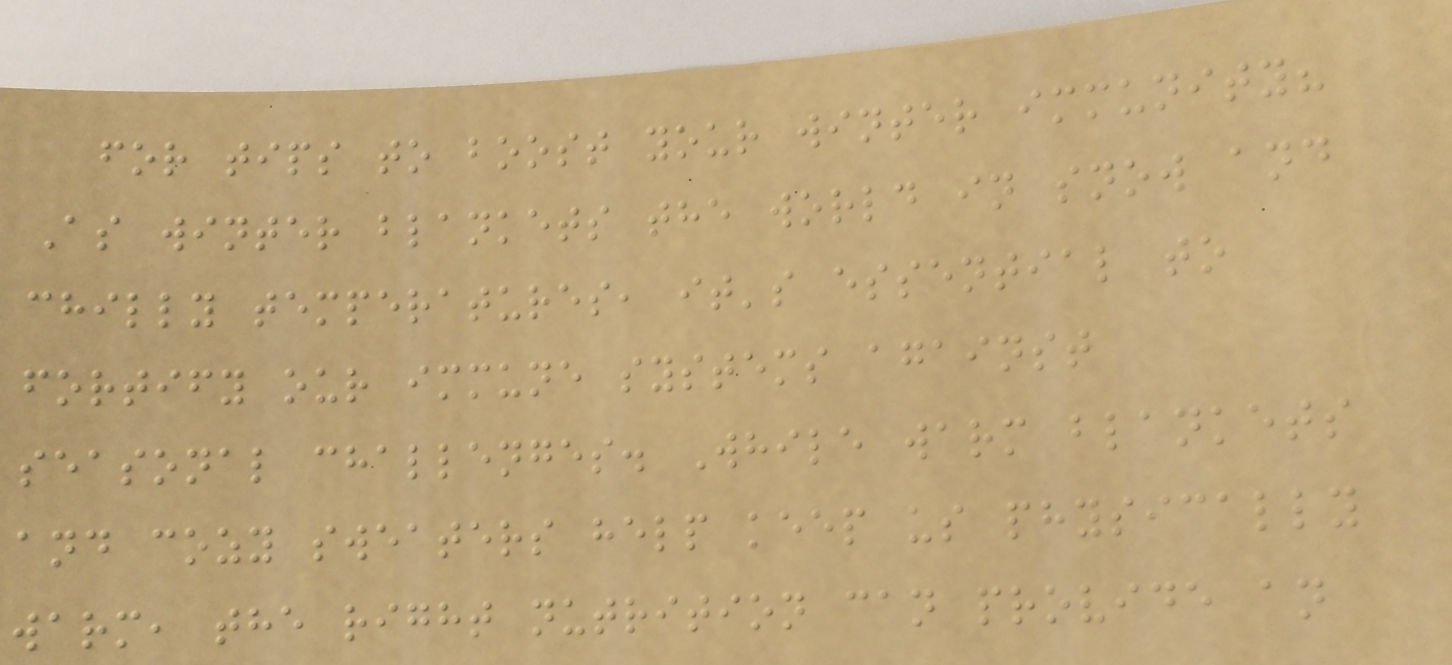for tips to boost your winter immunity?
As winter blankets the world in snow and
chilly temperatures, it's essential to
fortify our immune systems against
seasonal challenges. While warm blankets
and cozy sweaters help keep us physically
warm, the right nutrition can provide an
